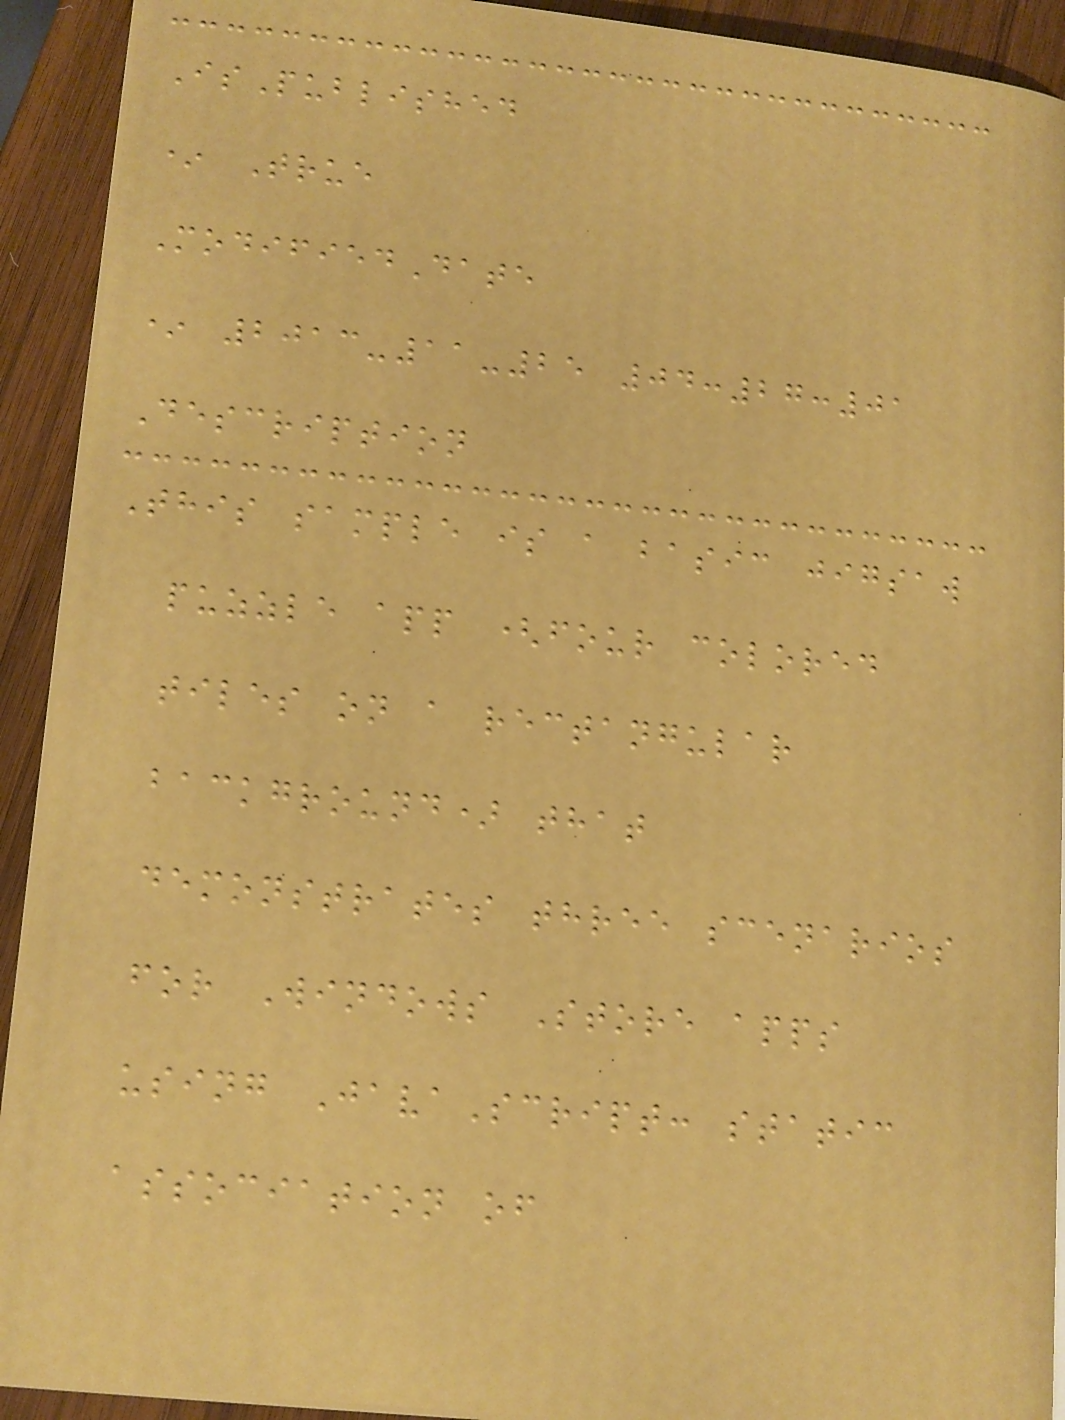IsPublished
* True
ModifiedDate
* 2013-11-25 04:27:01
Description
This sample is a basic jigsaw
puzzle app (four colored
tiles on a rectangular
background) that
demonstrates three scenarios
for Windows Store apps
using JavaScript: static
association of
